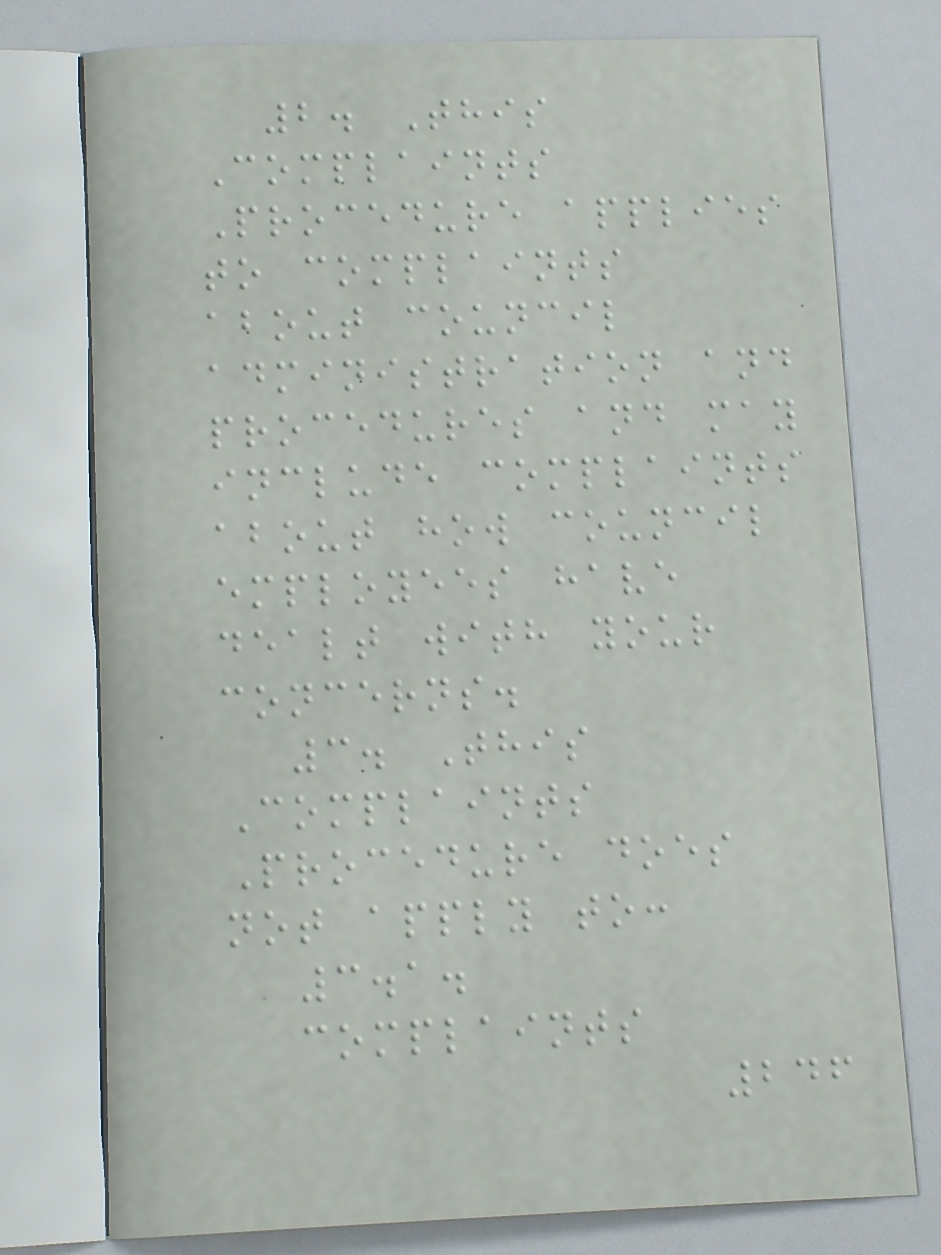2. This
Complaints
Procedure applies
to complaints
about council
administration and
procedures and may
include complaints
about how council
employees have
dealt with your
concerns.
3. This
Complaints
Procedure does
not apply to:
3.1.
complaints
246
